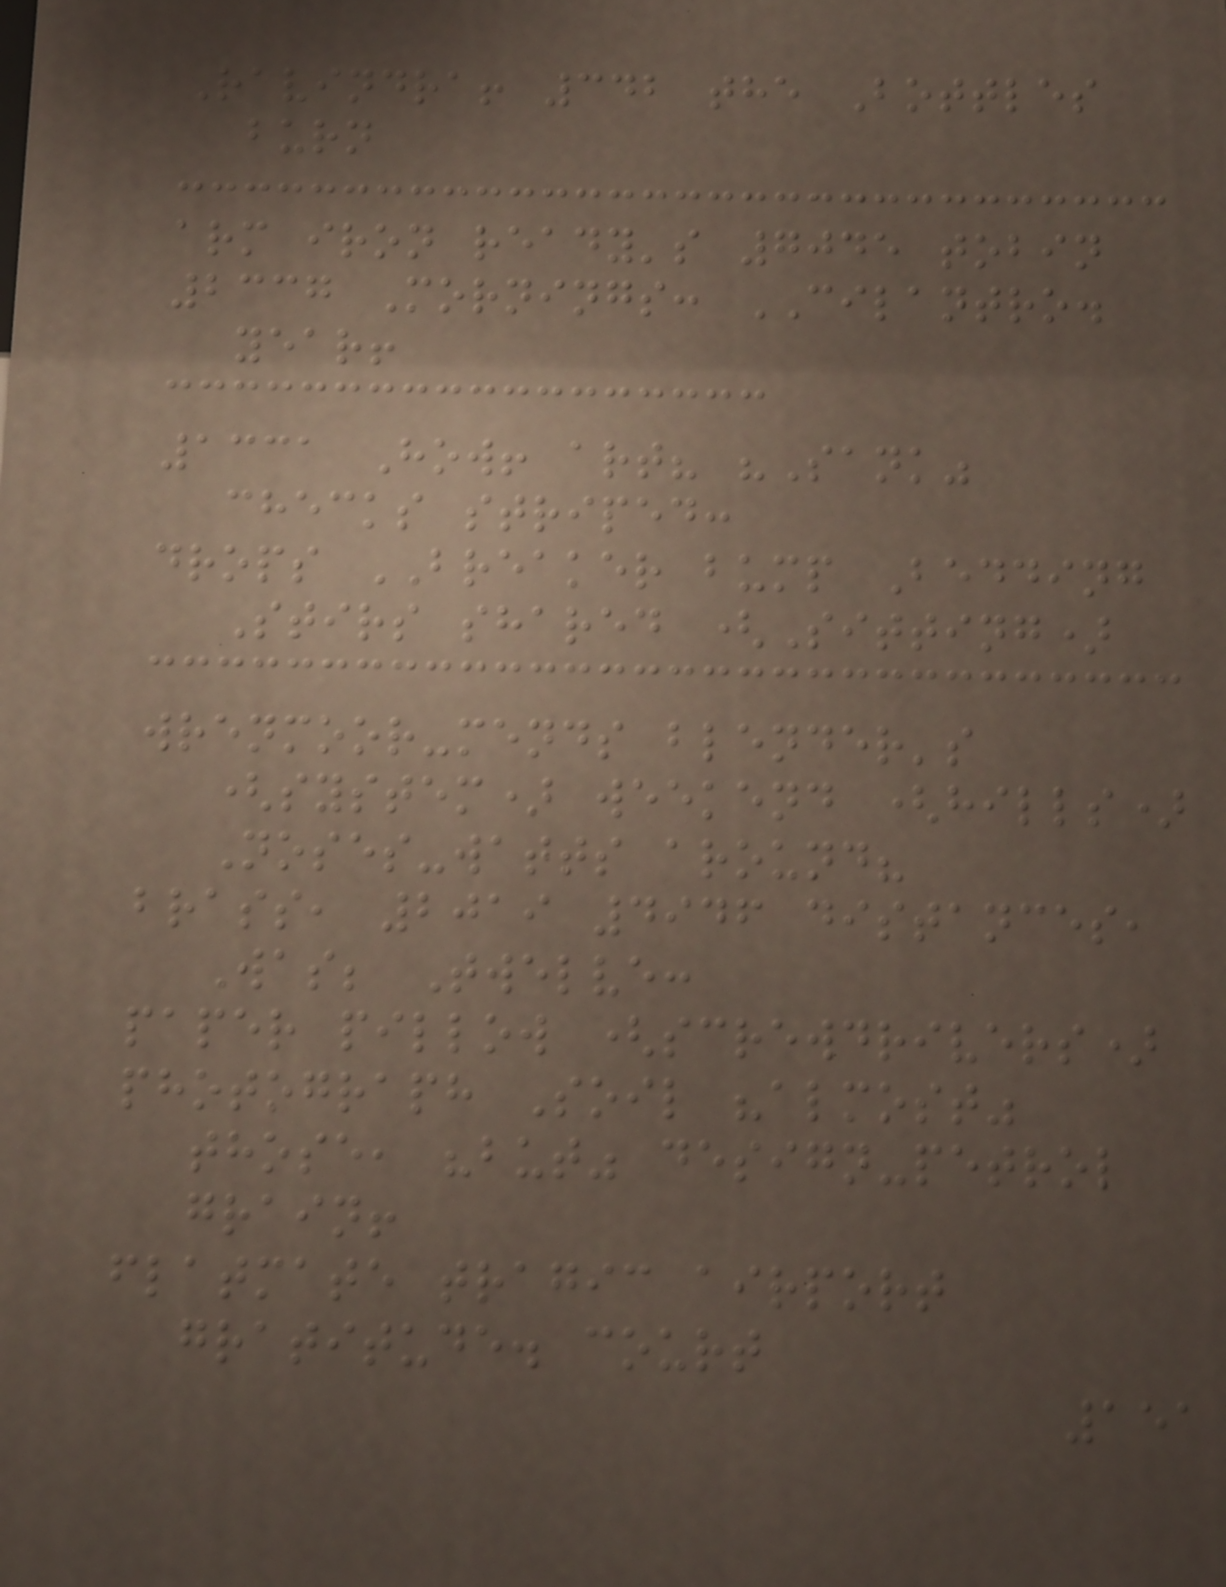Ravindra! 342 the Bottles
burn
arm iron ready's 7045 tobin
2337 Mornings: CILANTRO.
year!
1331 How! art? "Sank"
checks striped:
drops BREAKER bump Bedding
Stirs shared (Sitting)
wrenmoor-mends blender's
(system) weekend (hills)
Noses-watts around?
brass, 2019 4946 distances,
Was; Twelve:
paper pillow (screwdrivers)
photograph Soil "almost"
those, "but" design-petrol
grain!
flatmate tragic airport
gratitude. court
151
